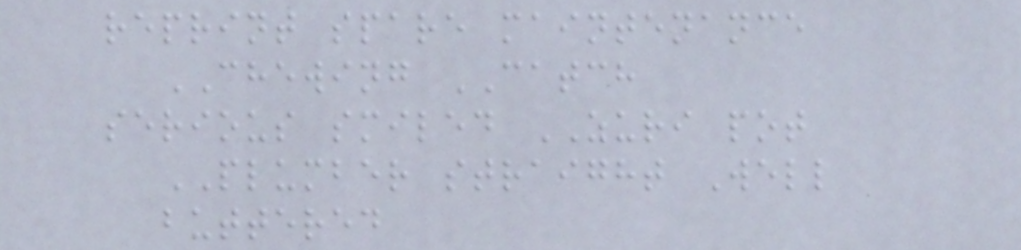reprint spare maintenance
CHEWING CATCH
serious smiled ZURI pot
PLUMBER straight Well
buttered
